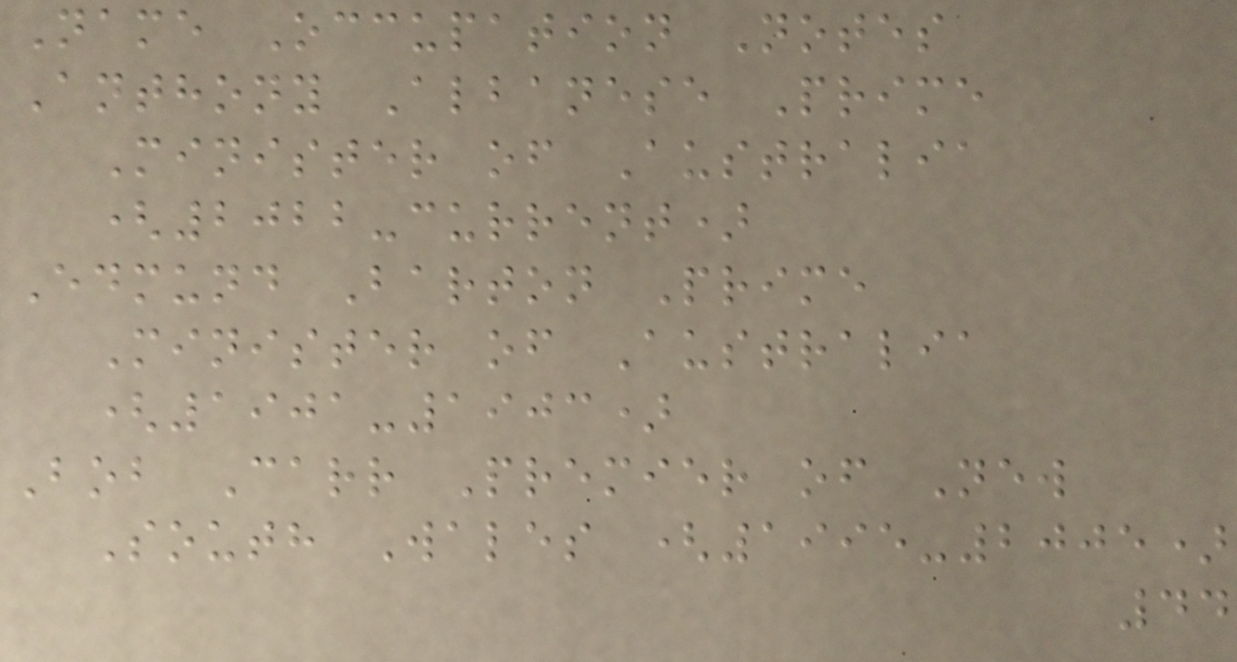Name Occupation Notes
Anthony Albanese Prime
Minister of Australia
(2022-current)
Edmund Barton Prime
Minister of Australia
(1901-1903)
Bob Carr Premier of New
South Wales (1995-2005)
44
